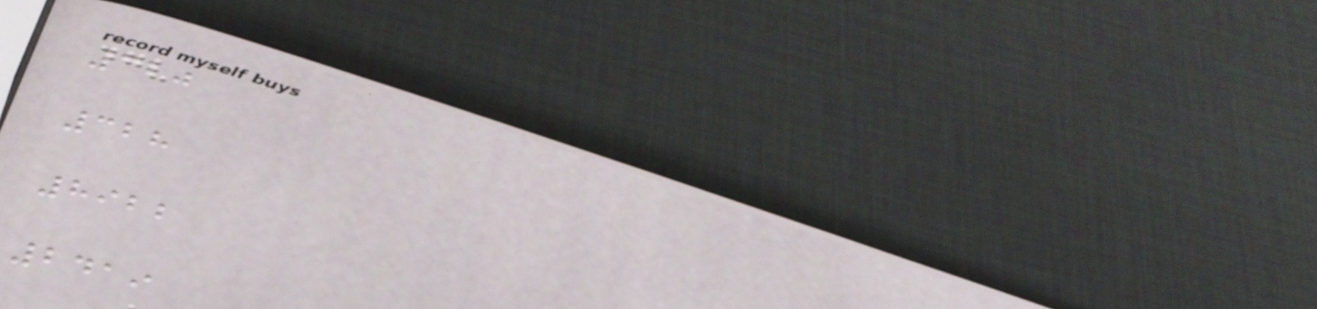320
328
8922
2419
